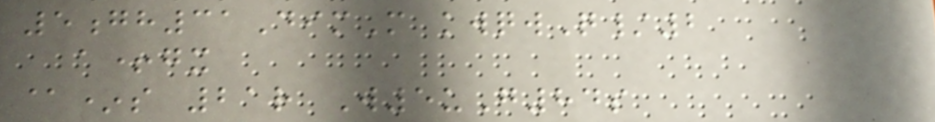5gh31DimM kwqwQ/2
a+gx
@*s 21r W5uG84s
